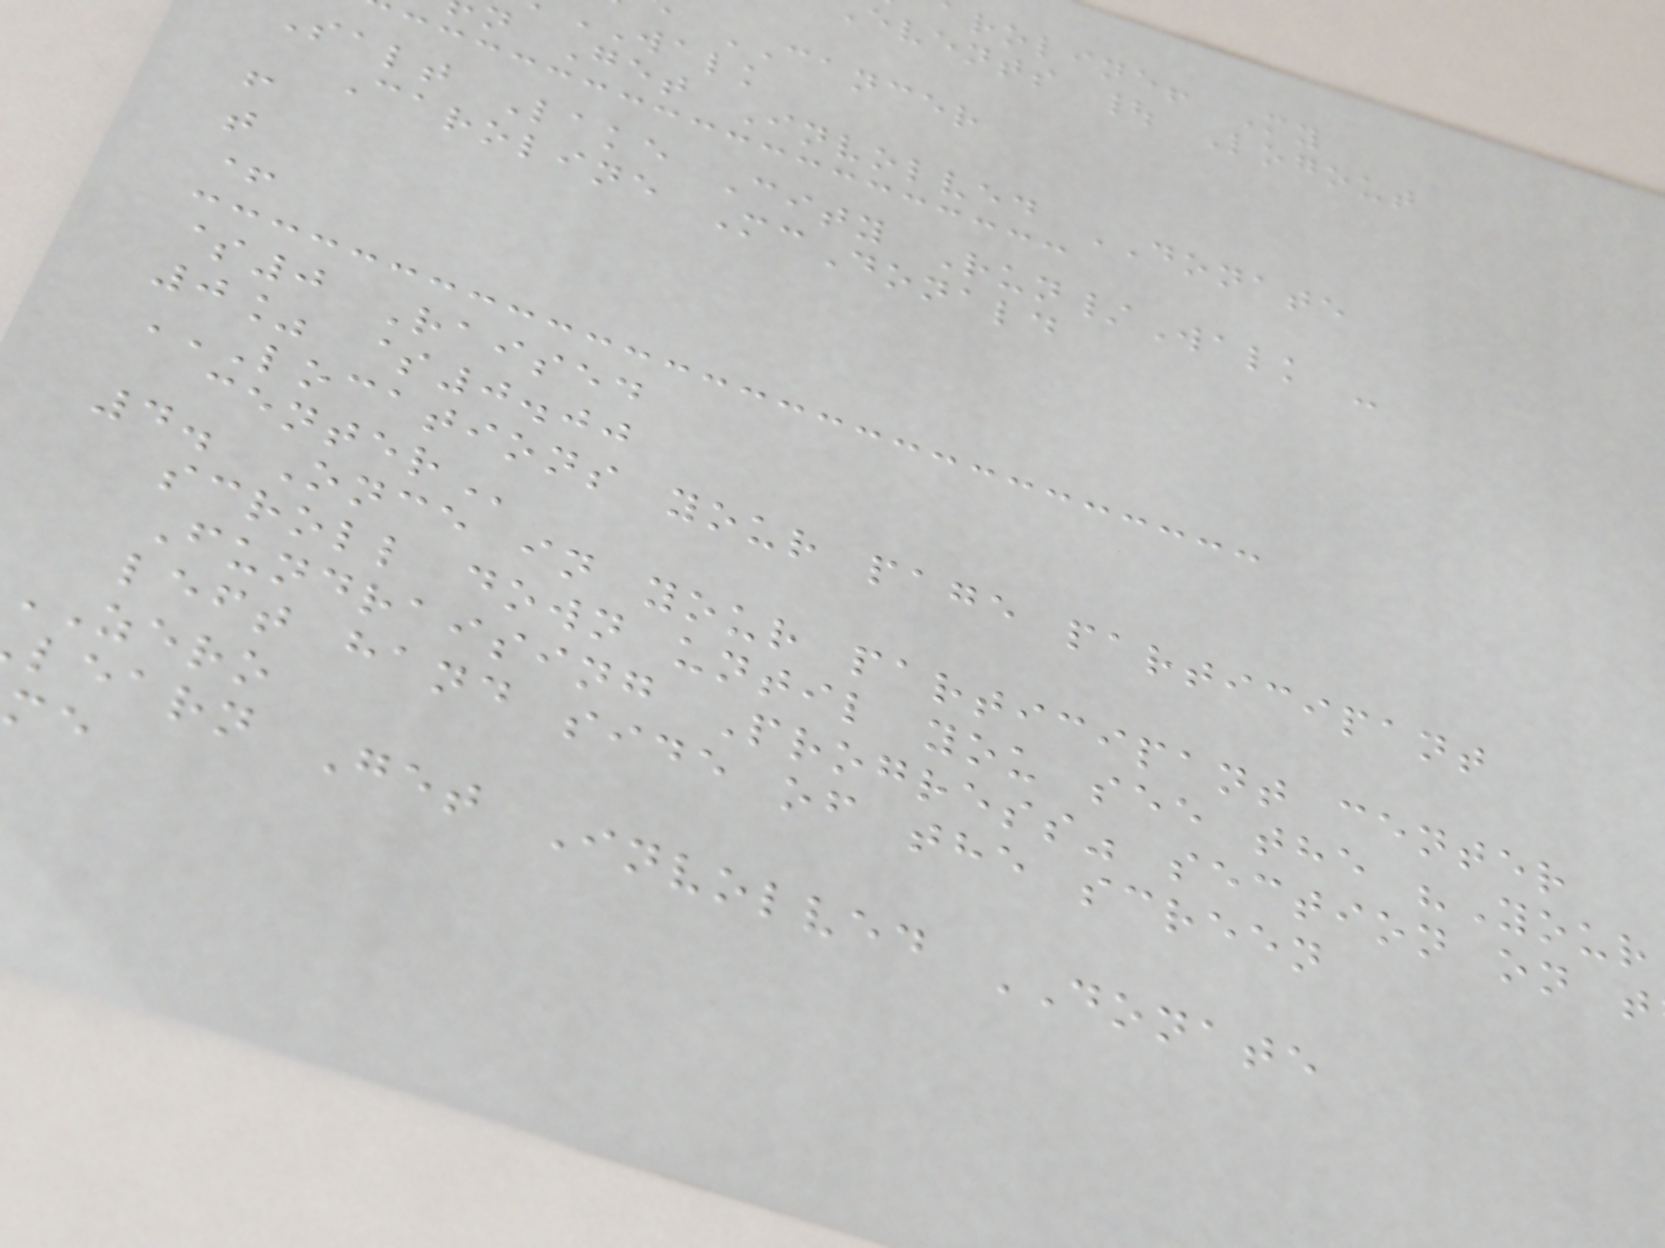roline! My
events | Logout
CANCER
walk
n Get Involved DONATE
salt Lake City Run/Walk -
Caroline McDonald
f
t
+
$0 Raised
0% $0.00
LOCATIONS YOUR PAGE PARTICIPANT
4. Once in your participant center
scroll down until you see the "Your
Fundraising Progress" section on t
left hand side of the screen
ZERO
learn Get Involved DONATE
